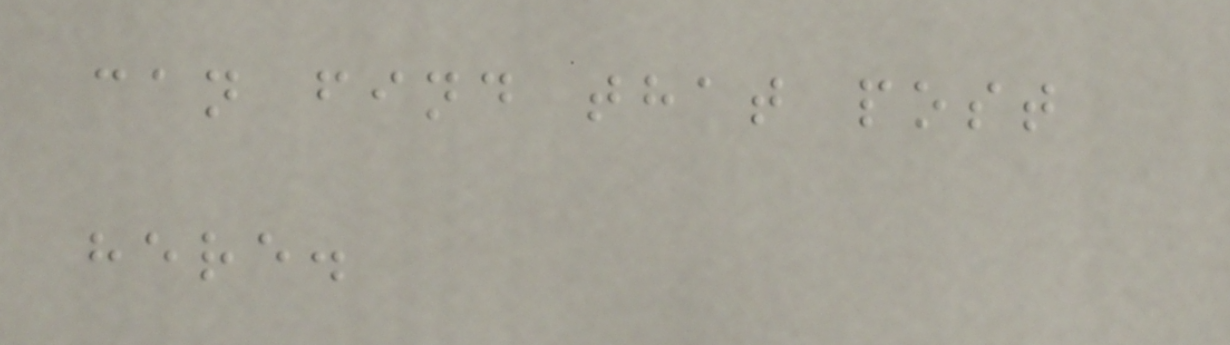can find that post
here.
